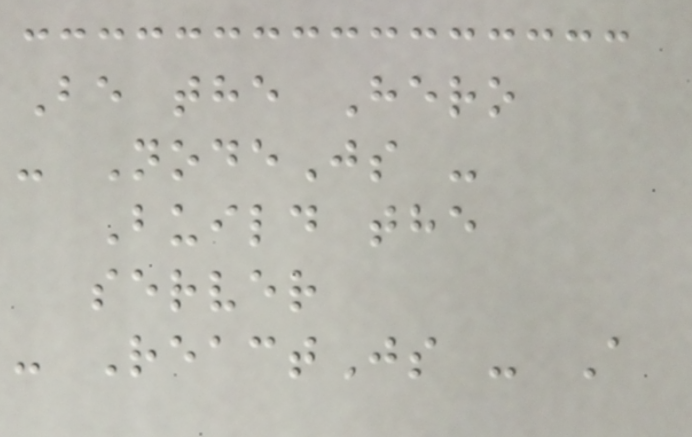Be the Hero
- NodeJs -
Build the
server
- ReactJs - A
